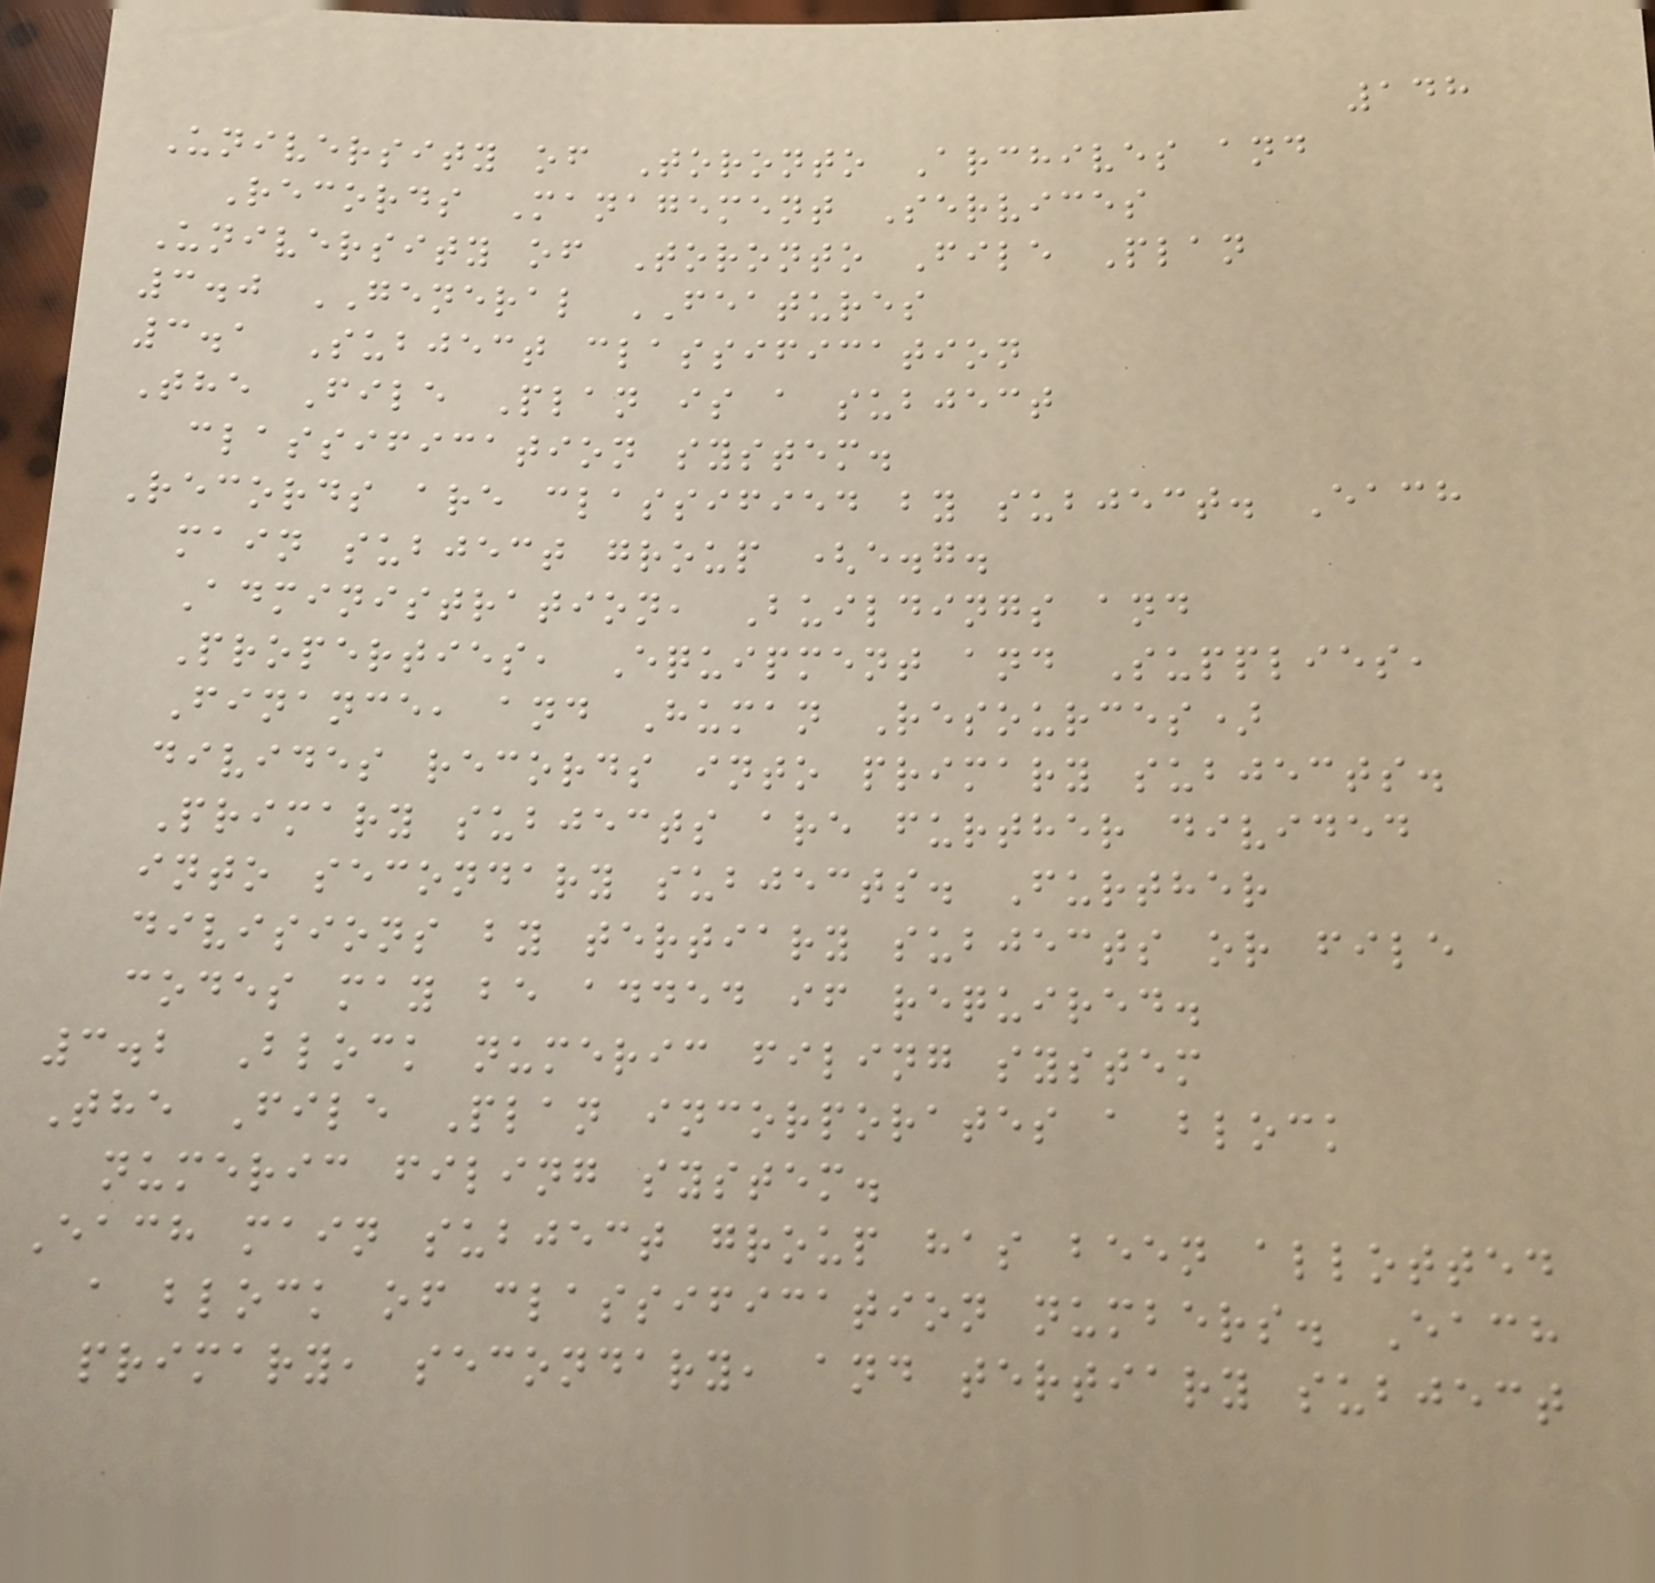148
University of Toronto Archives and
Records Management Services
University of Toronto File Plan
3.0 GENERAL FEATURES
3.1 Subject classification
The File Plan is a subject
classification system.
Records are classified by subject. Each
main subject group (e.g.
Administration, Buildings and
Properties, Equipment and Supplies,
Finance, and Human Resources)
divides records into primary subjects.
Primary subjects are further divided
into secondary subjects. Further
divisions by tertiary subjects or file
codes may be added if required.
3.2 Block numeric filing system
The File Plan incorporates a block
numeric filing system.
Each main subject group has been allotted
a block of classification numbers. Each
primary, secondary, and tertiary subject
